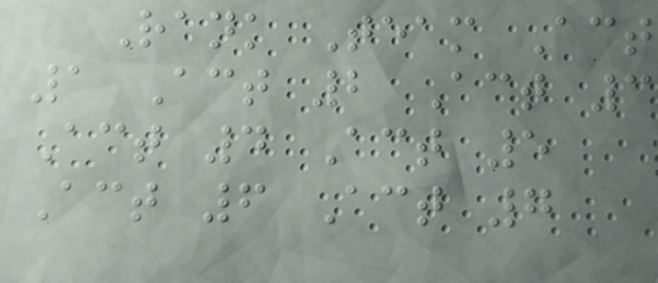Rank Team Act
1 Act 2 Act 3
Act 4 Act 5
Act 6 Act 7
